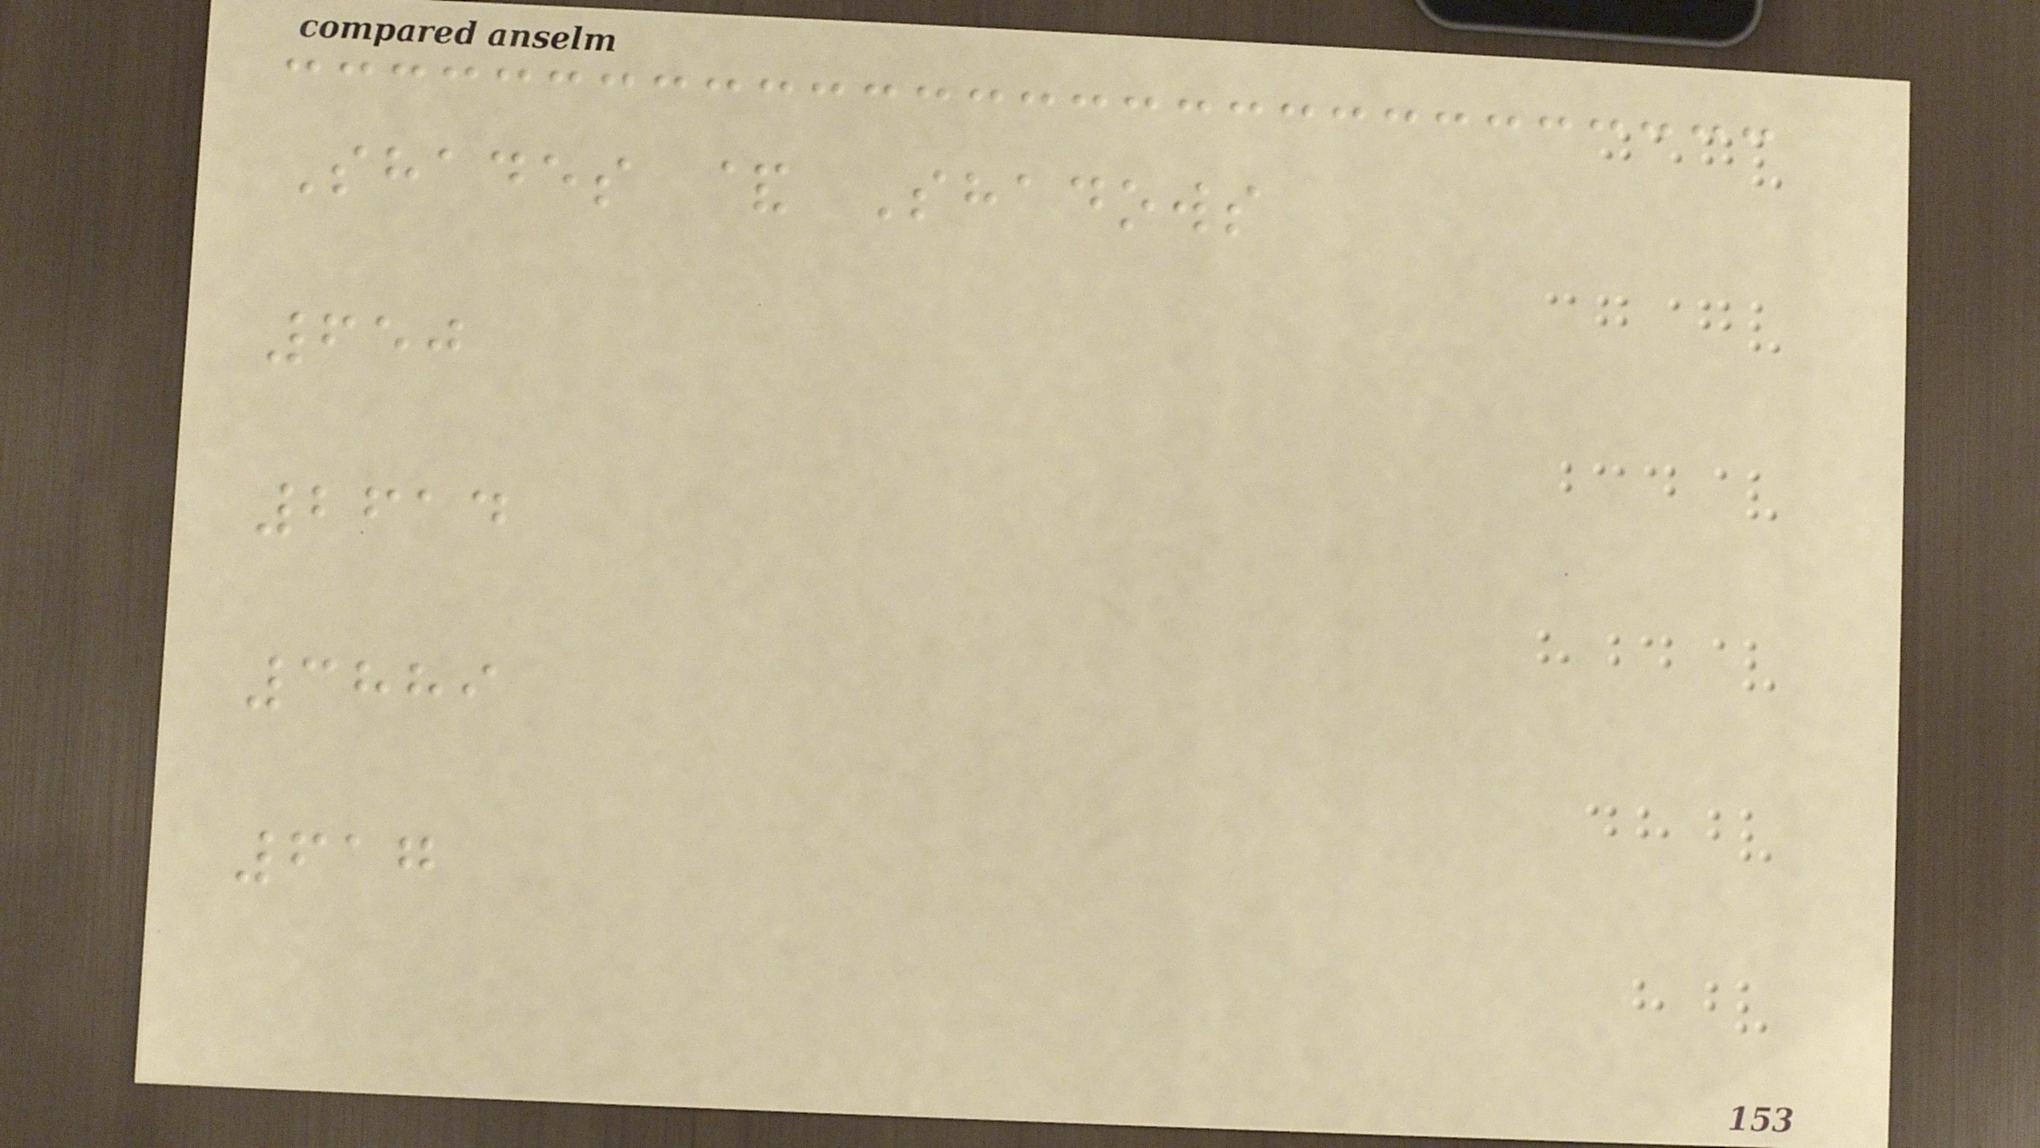Shades & Shadows
650
2614
3889
617
